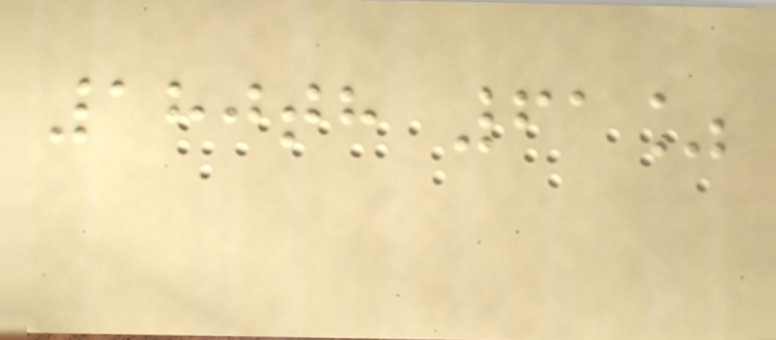180th 61%
